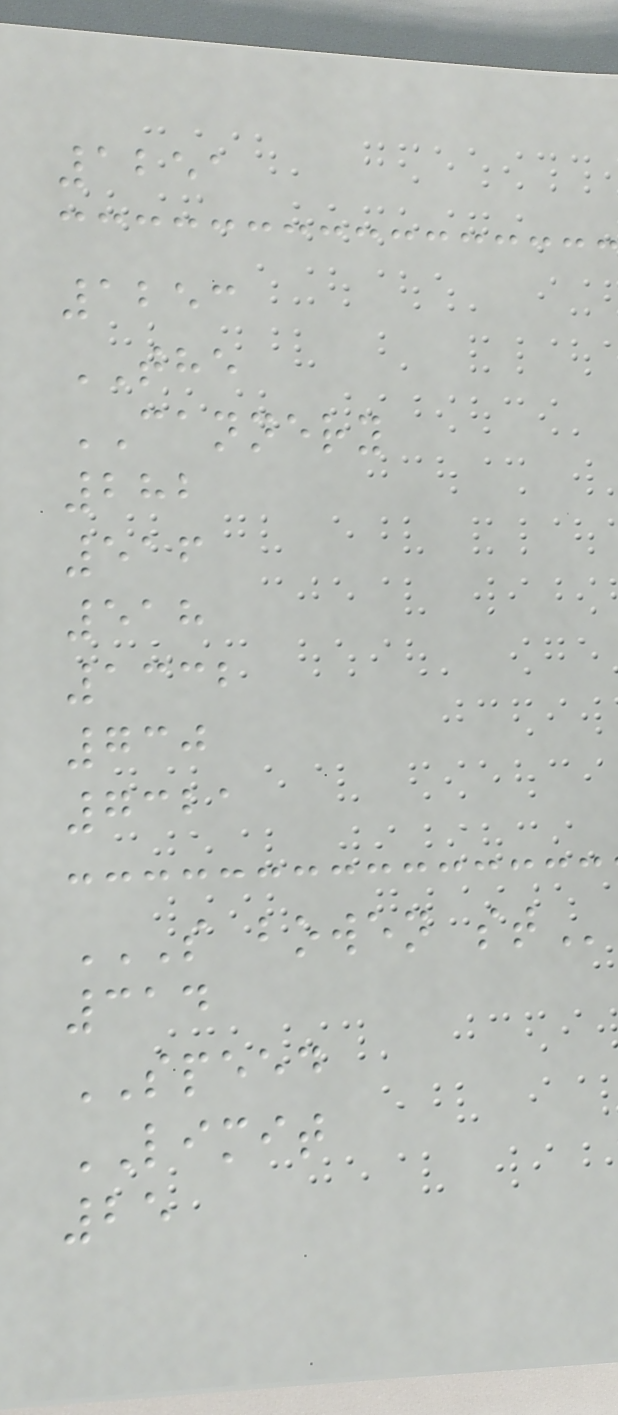1251
1253
THE
CANNERY
282
516
518
1332
730
7321
S BOWEN ST
314
SPEED
LIMIT
25
